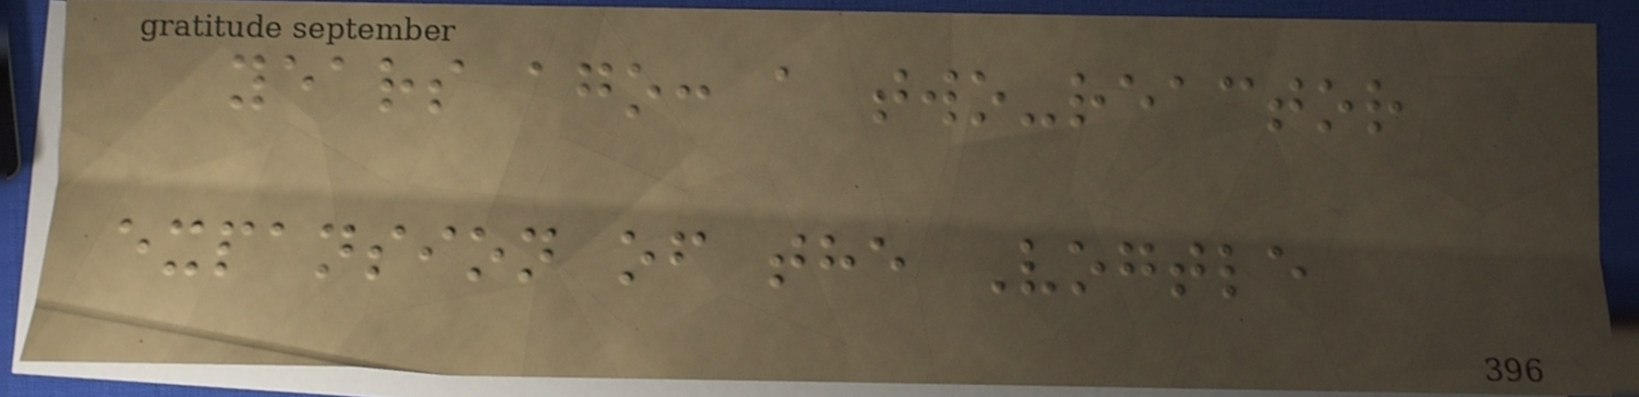years ago: a two-reactor
expansion of the Vogtle
